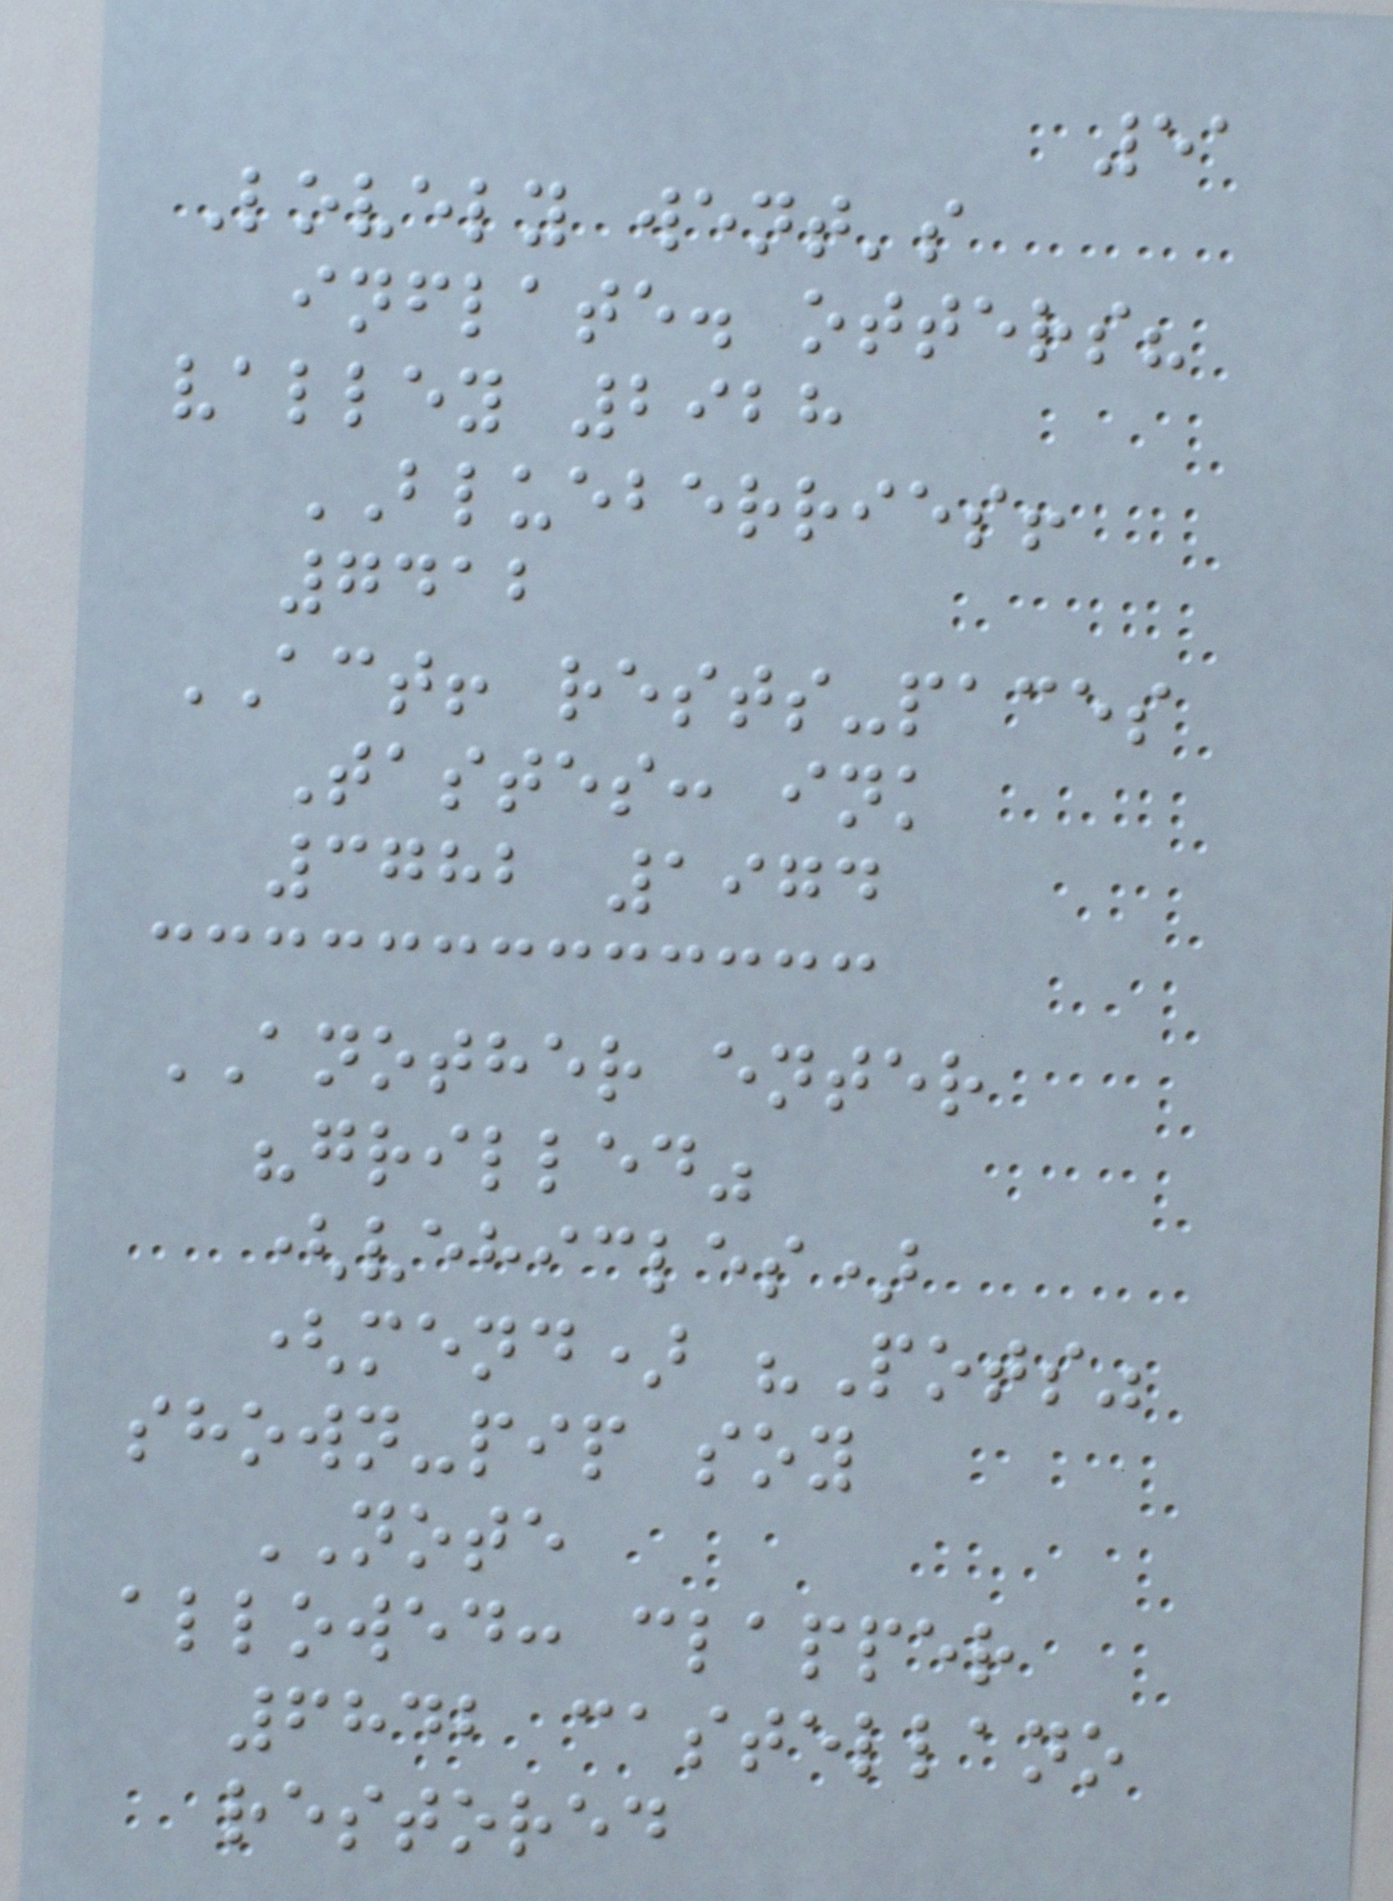51
Lovely went's
inflate. otters?
valley 2928
BLUEBERRIES!
7412
ACT! rests-paces
Tastes: ink
3782 1974
ANOTHER enter
"grilled"
(vehicles)
(mend) "Pots"
shown-pip soy
NOTE
allowed: clapper
6842 castellano
restored
